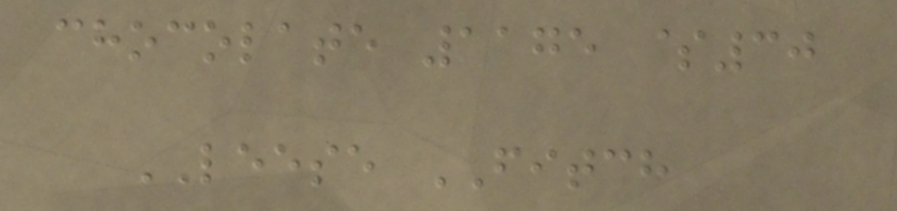chocolate 1175 $30
LEESE FITCH
